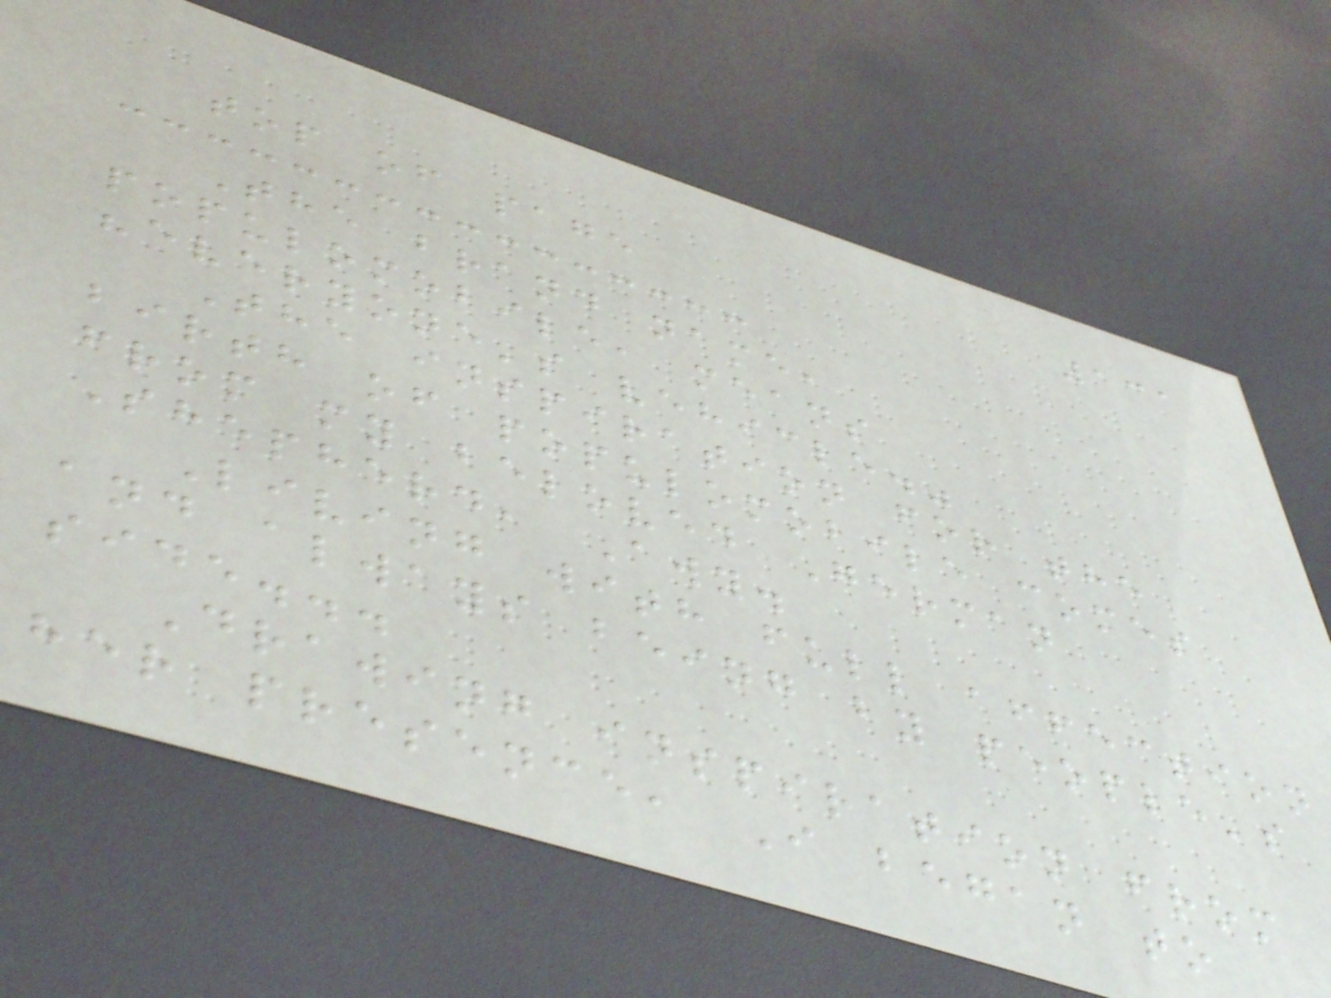131
top of page
The brand name,
populomobile, means
"everyone's vehicle."
The inspiration for the
birth of populomobile comes
from my beloved German
Shepherd, Awy.
Living with full affection
and always being by people's
side...
Drawing inspiration from
her presence, I began to
